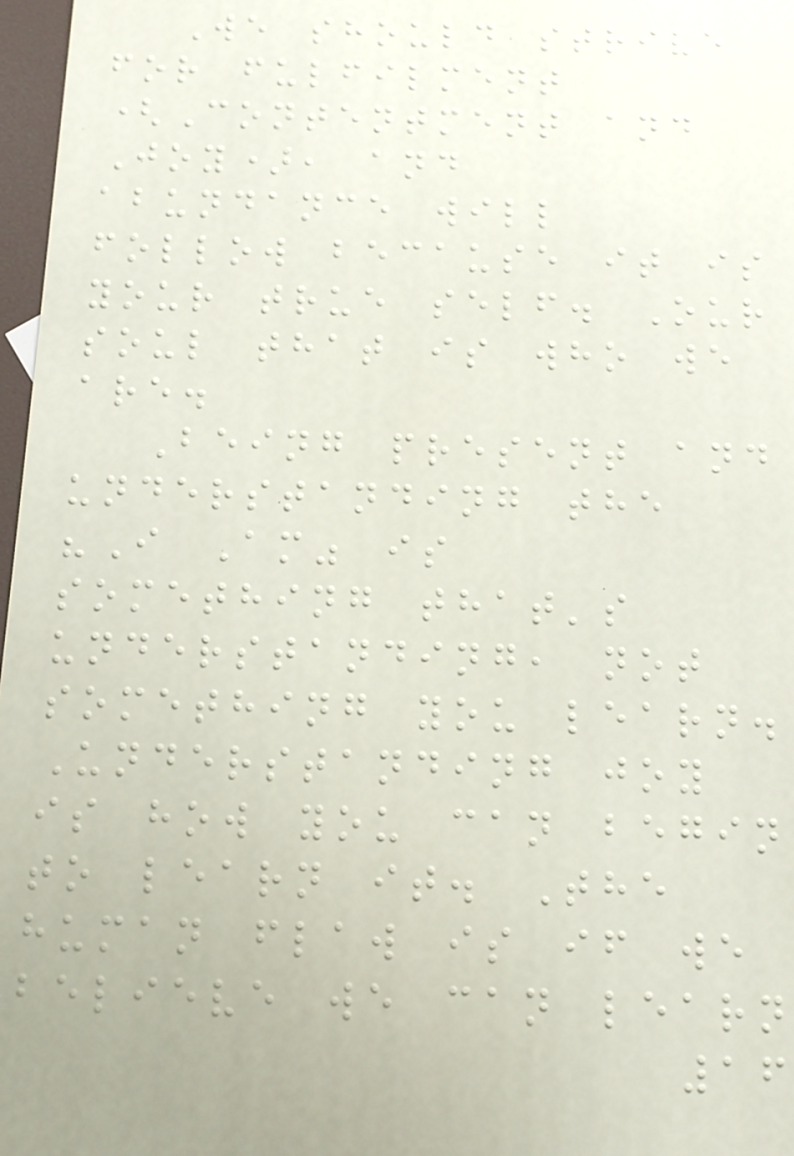We should strive
for fulfilment
(Contentment and
Joy), and
abundance will
follow because it is
your true self. Our
soul that is who we
are.
Being present and
understanding the
"I Am" is
something that's
understanding, not
something you learn.
Understanding joy
is how you can begin
to learn it. The
human flaw is if we
believe we can learn
16
